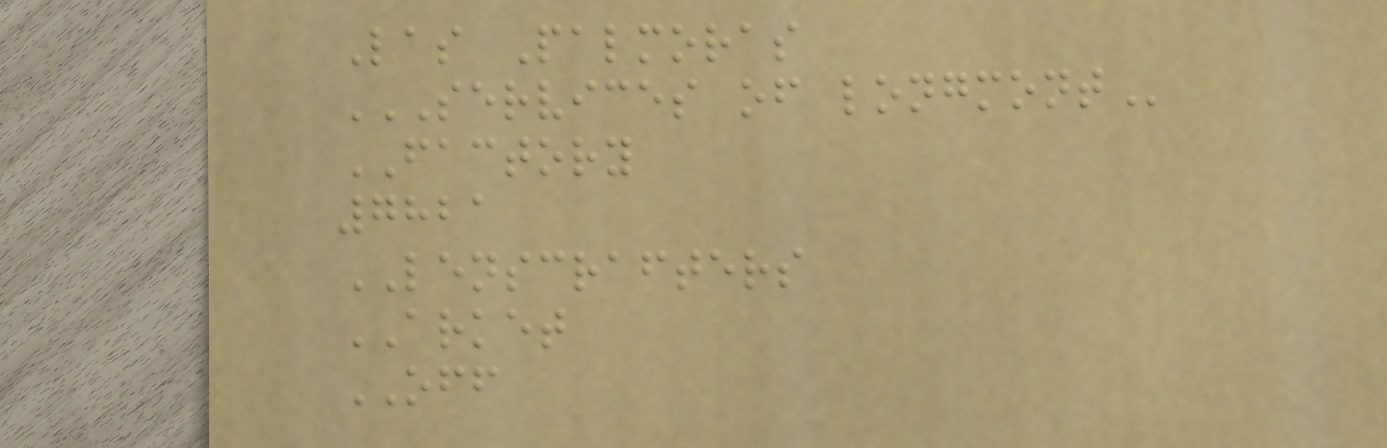Las Palmoras
SERVICES OF LONGMONT
FACTORY
7821
LENSCRAFTERS
ARKET
OFF
